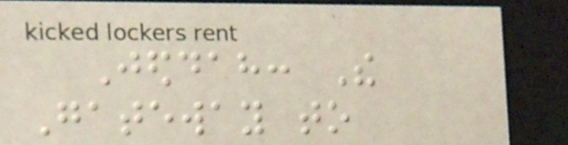Jeddah: The
Gateway to
